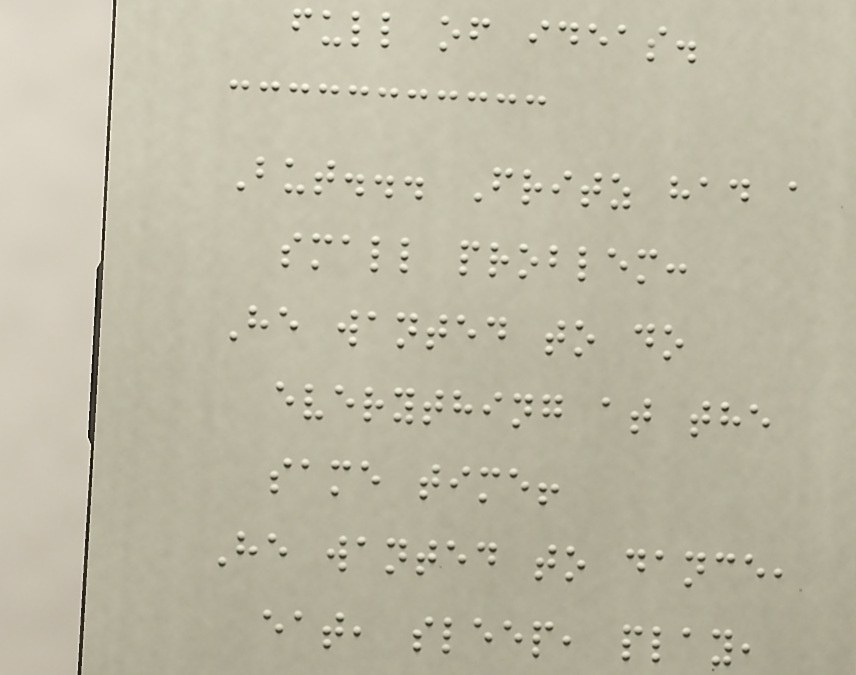full of ideas.
But... Fritz had a
small problem:
He wanted to do
everything at the
same time!
He wanted to dance,
eat, sleep, play,
